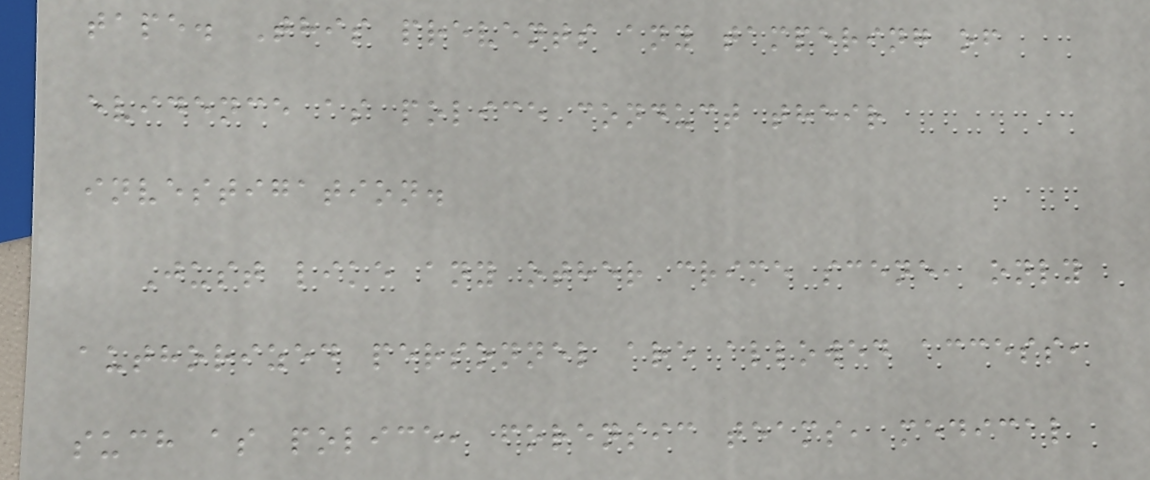tape. This prevents any tampering of
evidence as police conduct their
investigation.
Just like any other crime scene, only
authorized personnel are allowed access,
such as police, forensic teams, medical
